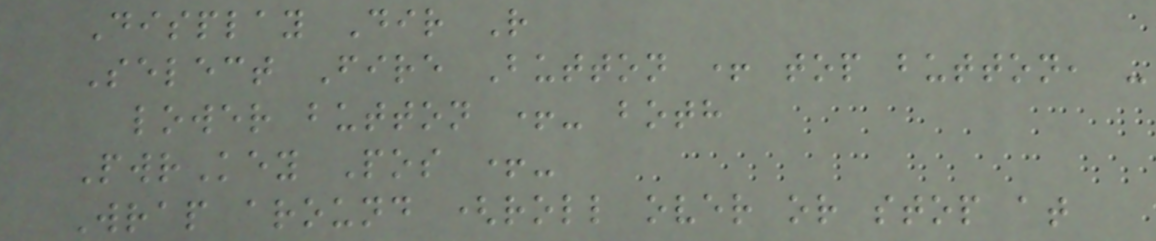Display Dir R
Select Fire Button + top button, -
lower button +- both
PwrKey Pos +-
Wrap around (roll over or stop at
